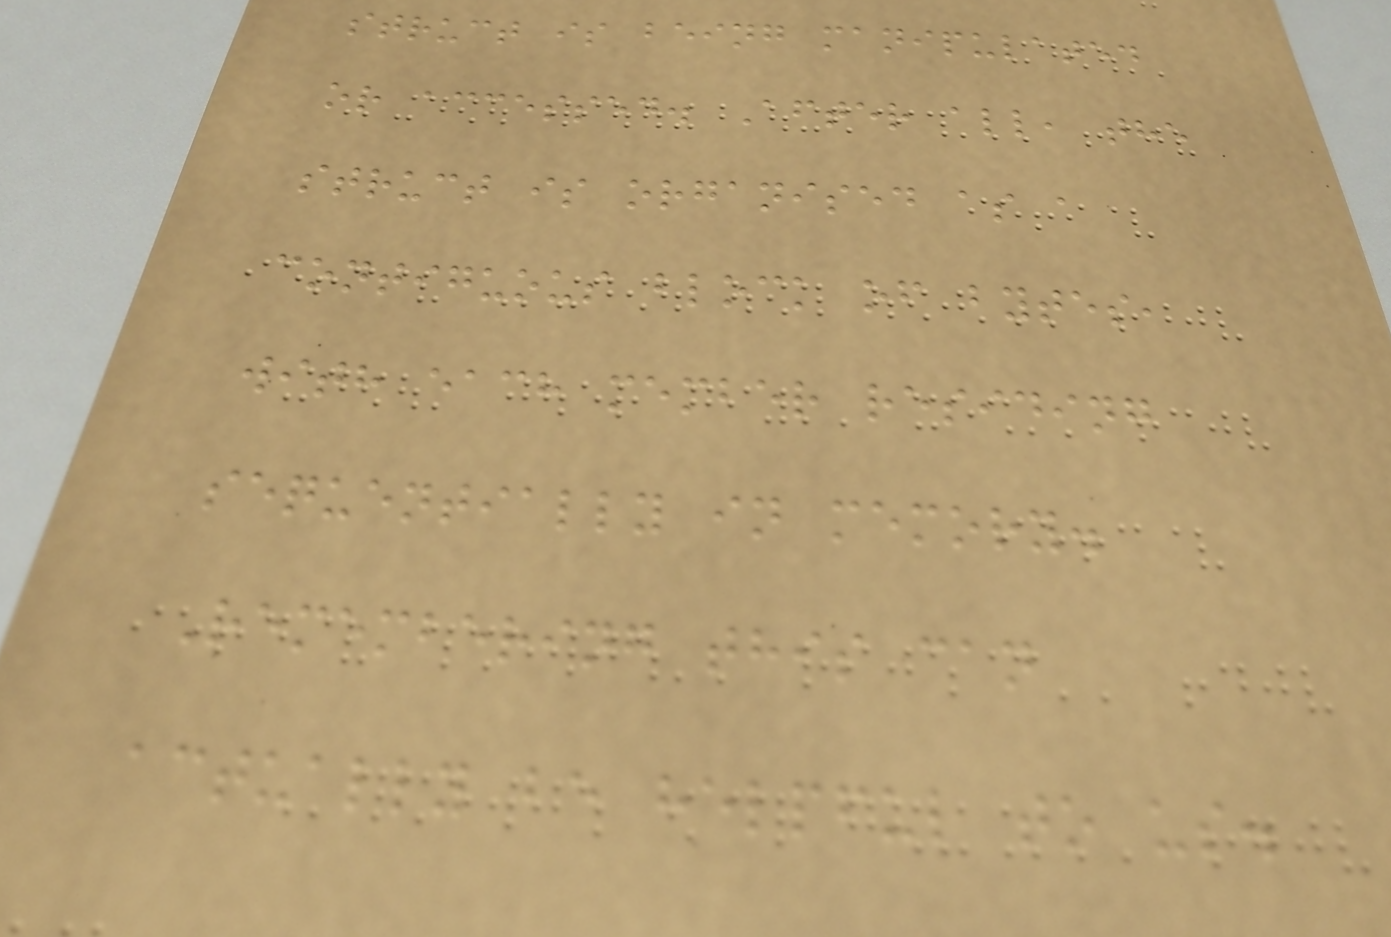struct is being manipulated
or accessed. After all, the
struct is organised as a
contiguous block of bytes,
with each member residing
sequentially in memory.
Remembering this can
actually be helpful to us.
